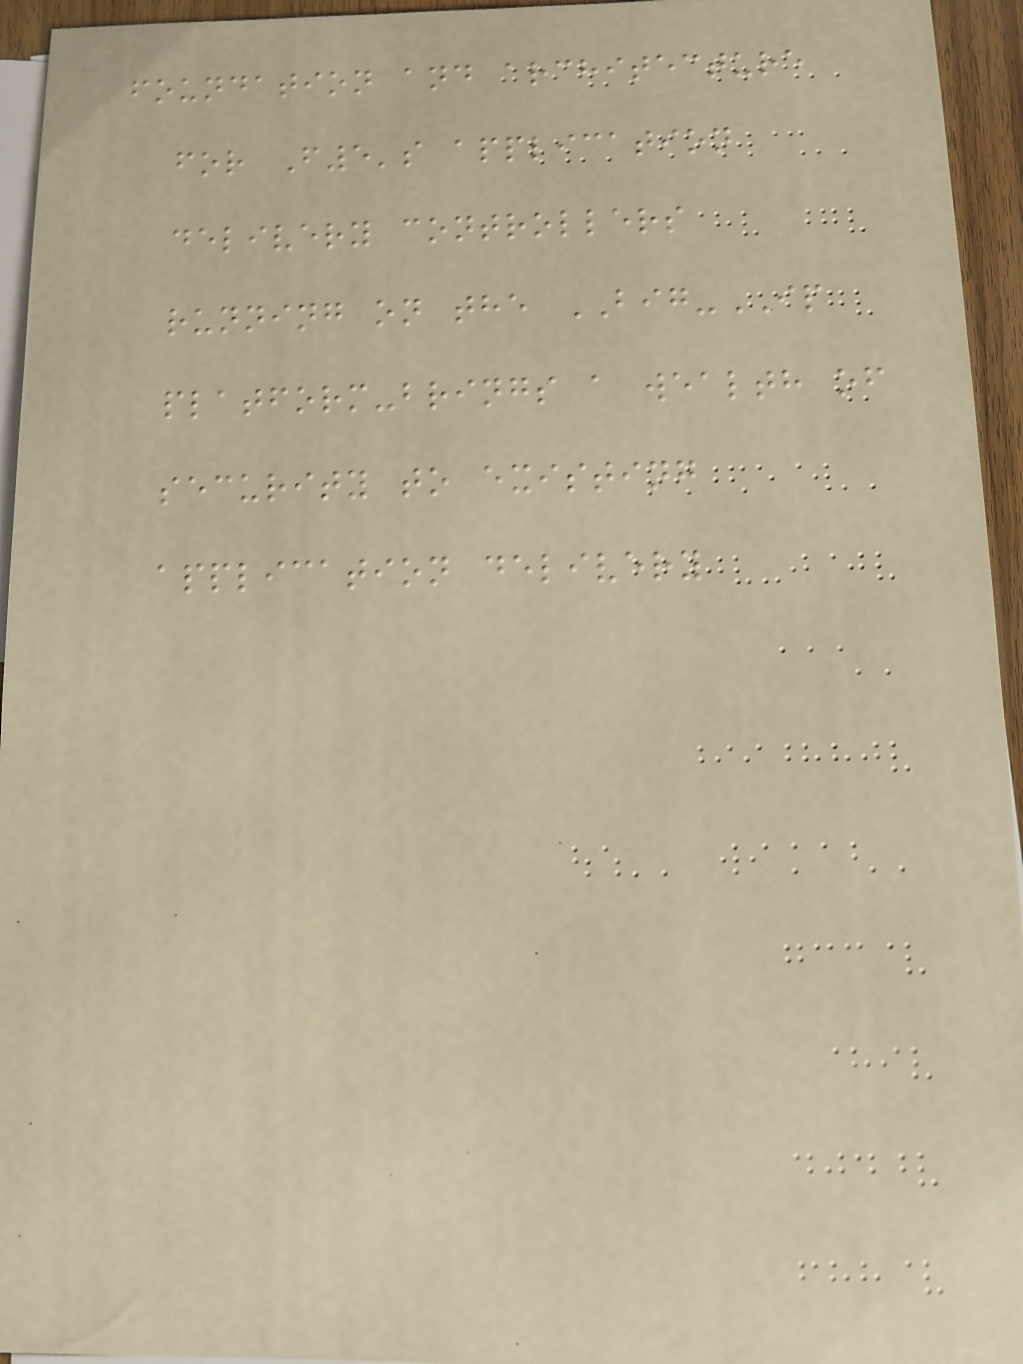foundation and architecture
for F5's application
delivery controllers
running on the BIG-IP
platform-brings a wealth of
security to existing
application delivery
